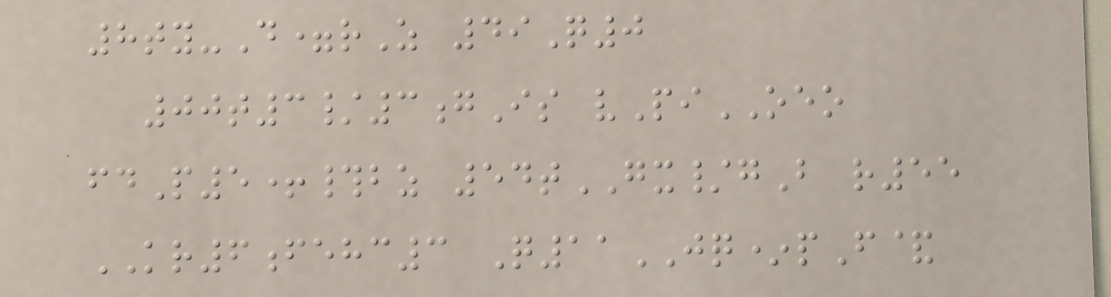8ty-D=rZ 49Q0
00t3/3gIs vPiOEO
fdP5+#bz 54tGX/gB r55
KR6fehc3 Q11JQ*pF&
